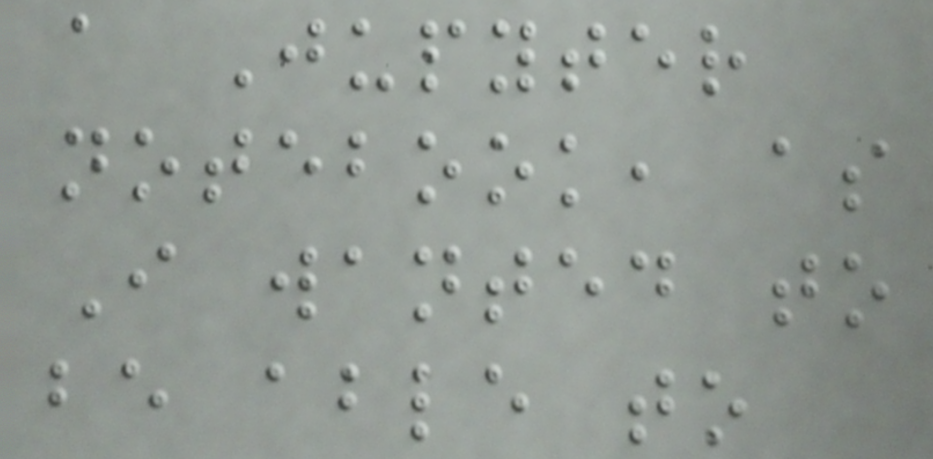a Jupyter
notebook, as
I wanted to
be able to
